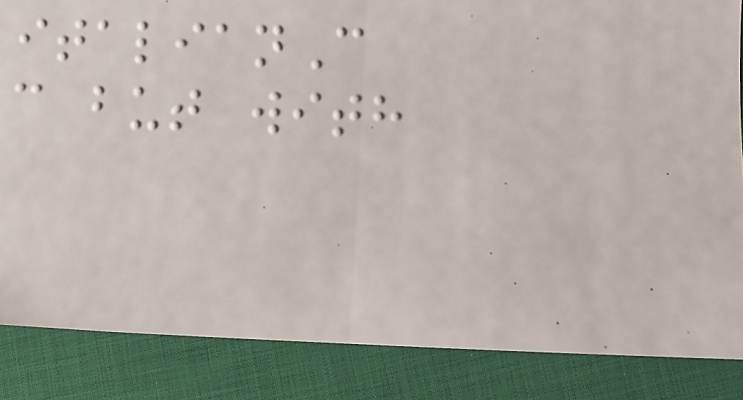italianC
c but with
